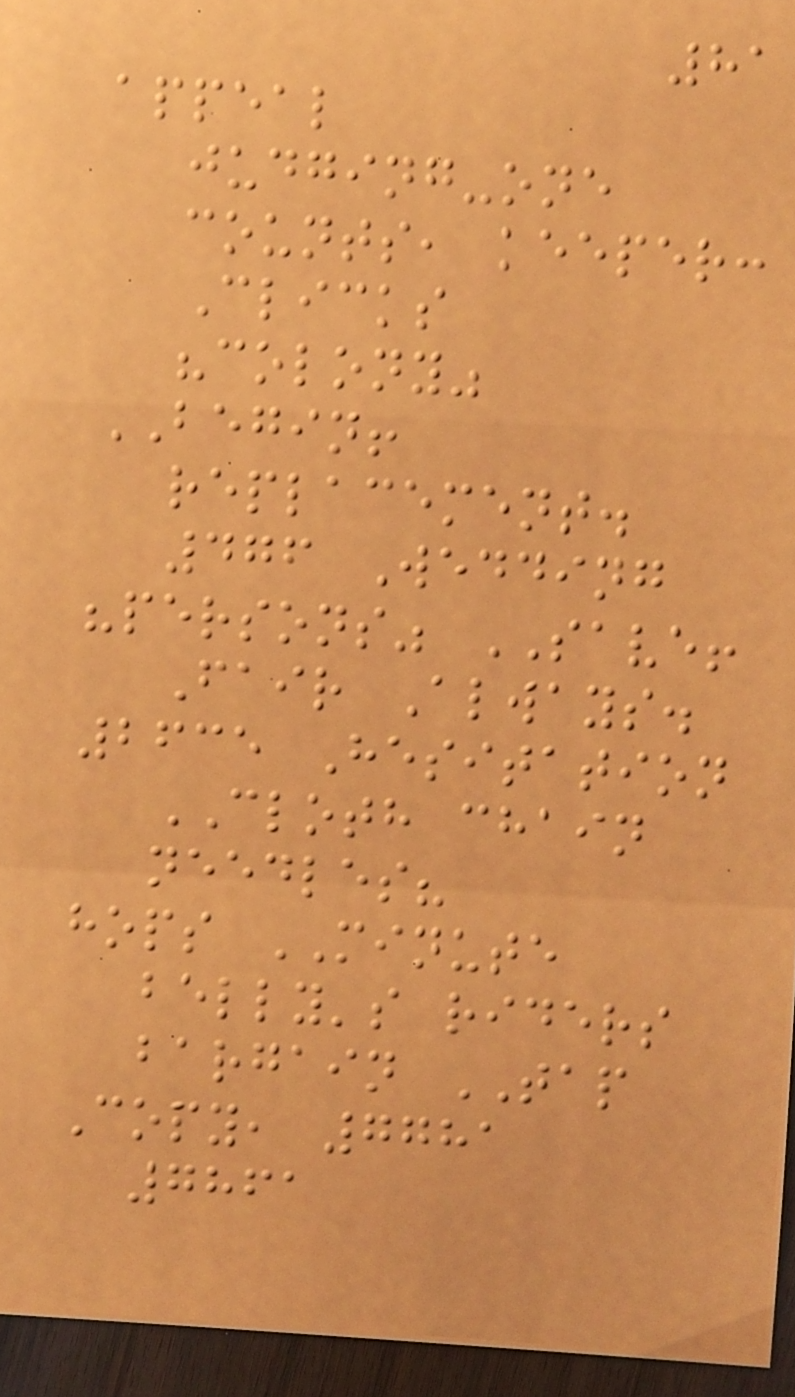81
appeal
judging-one
counts, keeper:
Clicks
"colony"
BEGIN!
replacement.
476 Wedding
"persons" SAVE!
Fair Always.
2635 Hesitation
CLOTH chain
needles?
hops MINUTE
belly's riders
bargain TAP
Copy, 7781
7861
